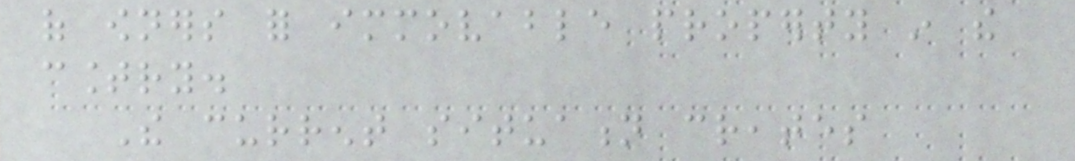of owners for immovable property in the
country.
The current situation creates
